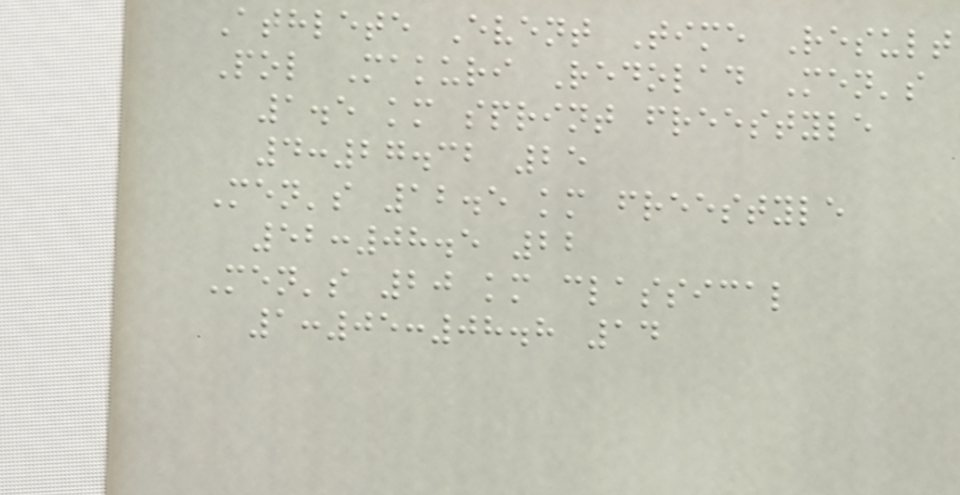Athlete Event Time Result
Pol Makuri Redolad Men's
1.5 km sprint freestyle
4:27.32 25
Men's 12.5 km freestyle
52:08.5 22
Men's 20 km classical
1:05:08.8 14
